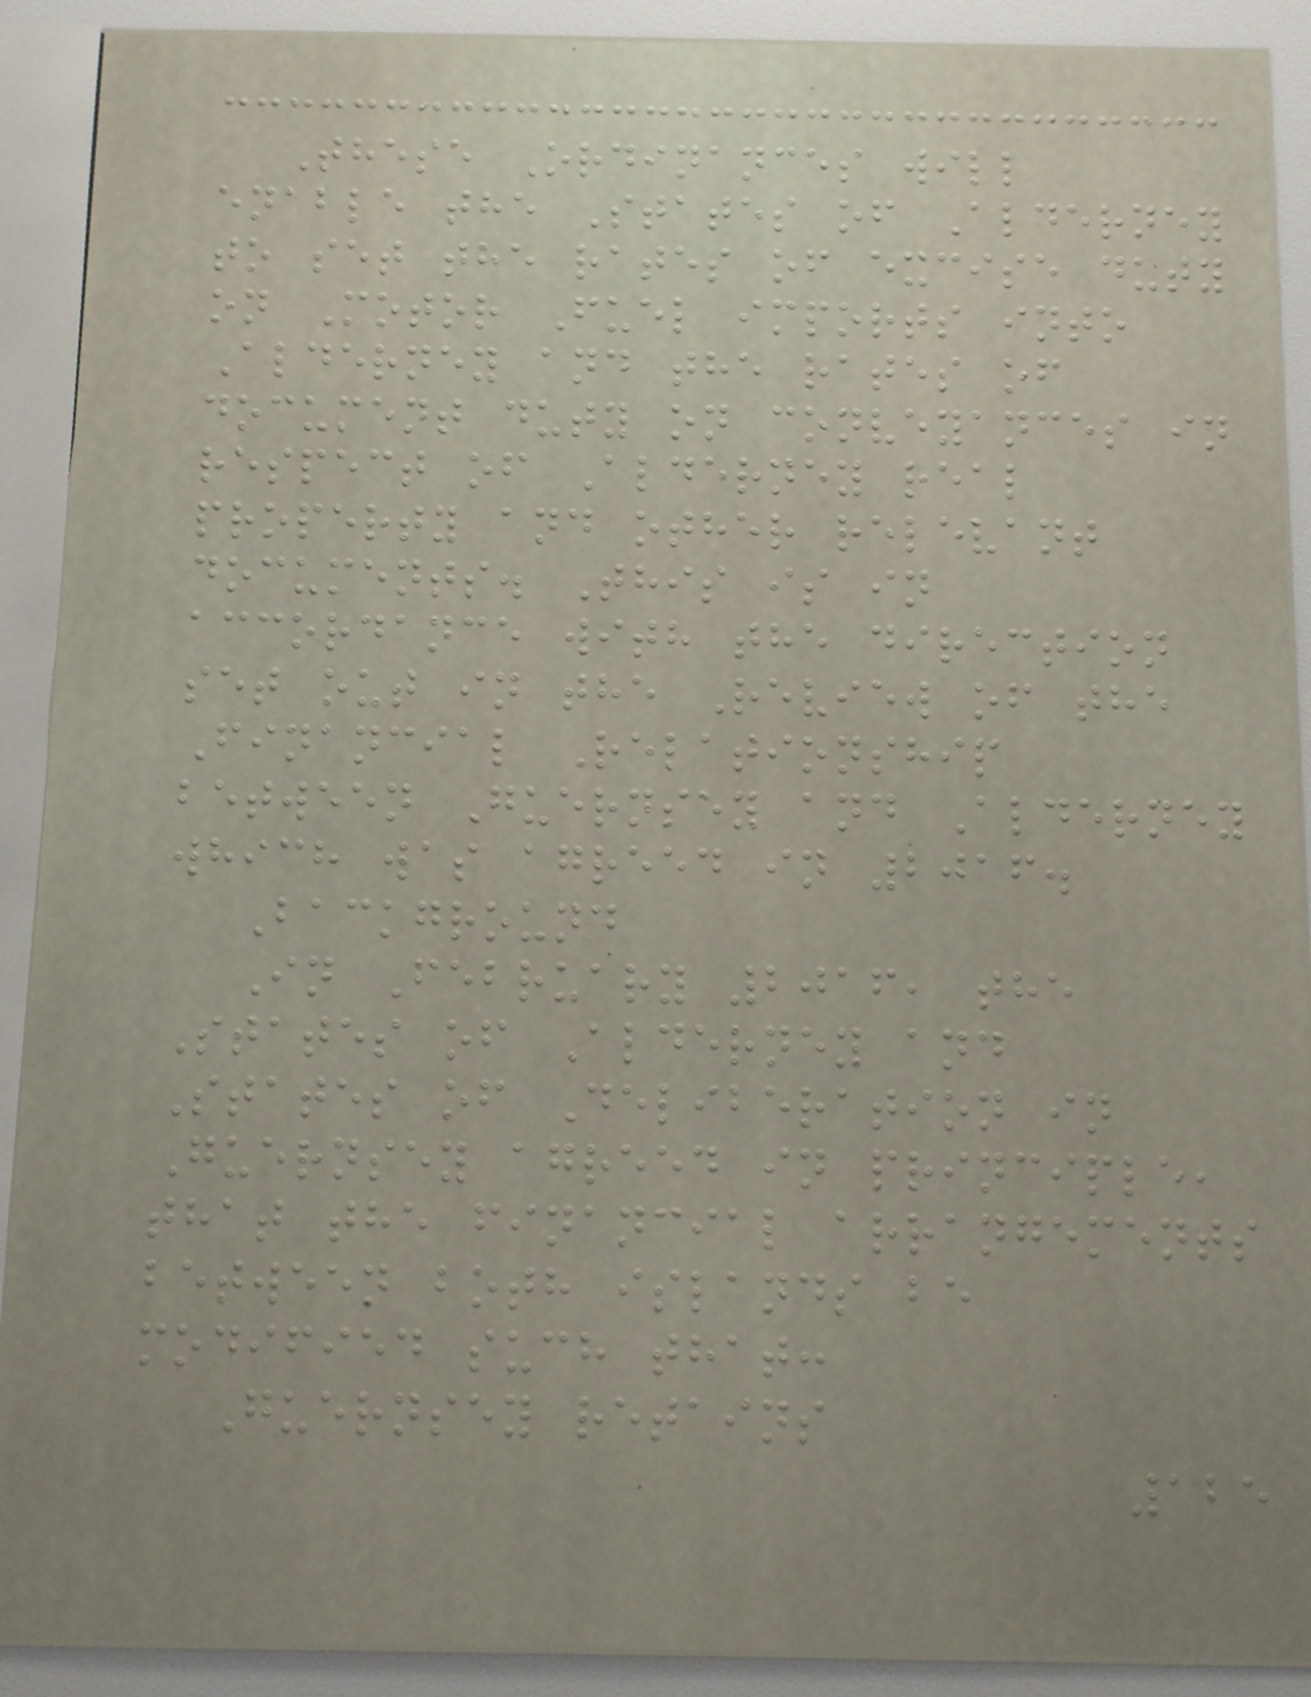These Ordinances will
enable the States of Alderney
to set the rates of excise duty
on Motor Fuel imports into
Alderney and the rates of
document duty on conveyances in
respect of Alderney real
property and other relevant
documents. This is in
accordance with the direction
set out in the Review of the
Financial Relationship
between Guernsey and Alderney
which was agreed in 2016.
Background
In February 2016, the
States of Alderney and
States of Deliberation in
Guernsey agreed in principle,
that the financial arrangements
between both islands be
modified such that:
Guernsey retains
125
